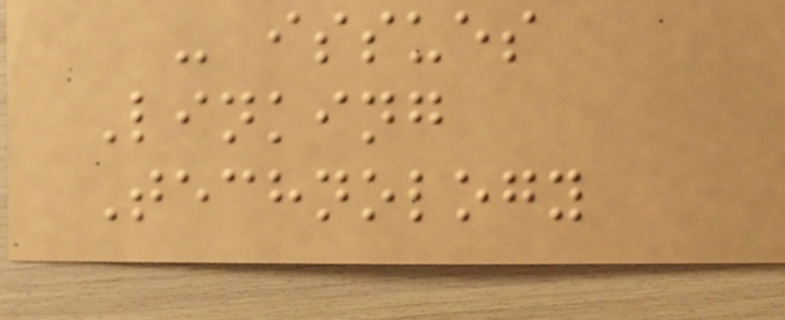- issues
Linking
Technology
